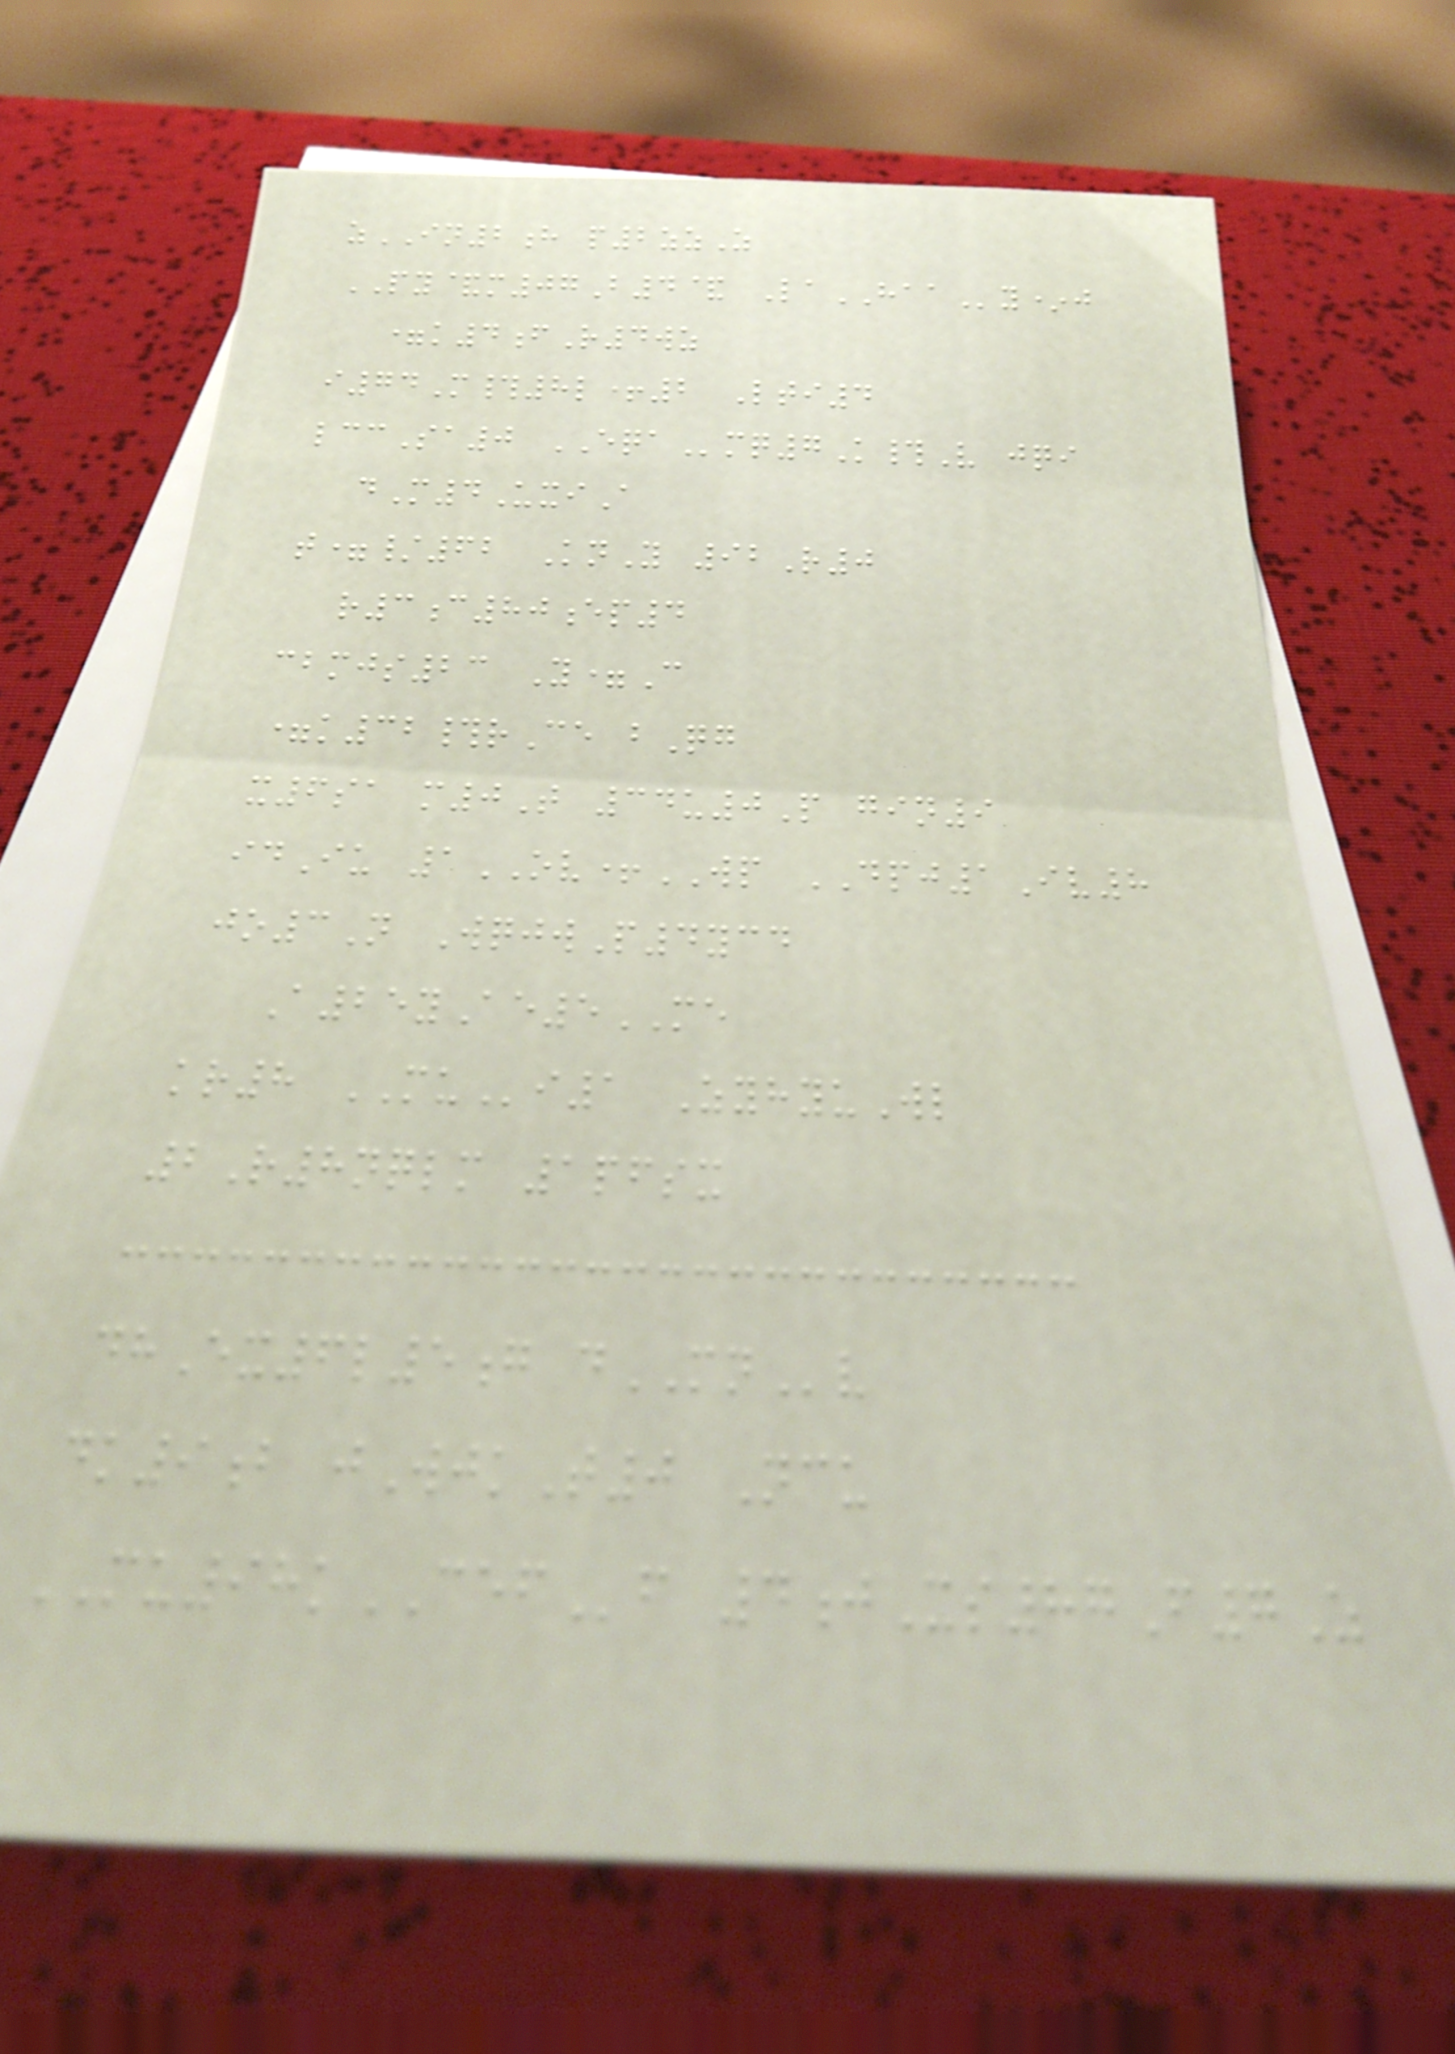zIN2h p2zzZ
PY&m07B4& LaHAAy*j
=k4fR4wz
i74M#8l+2 Lti4
lccSa0 EQAmq7K#V jqi
dM4UxiA
t=/62 KnY 92R0
r3c80ep4
cbmjs23 Y=C
=k32#rCe bQg
x6sa m0T 34u0P gin9
idIu 1OV+WP DPJ1Iv8
jo3N WqjwP4ycd
A25yAe5ME
kr8 MUi1 ZyhyuWl
2R8nqlm 1pfsx
dhEx6l5g dMNv
dk9b jWjkT0 Ncu
MU98kCEFf 4jXs87F7Z
